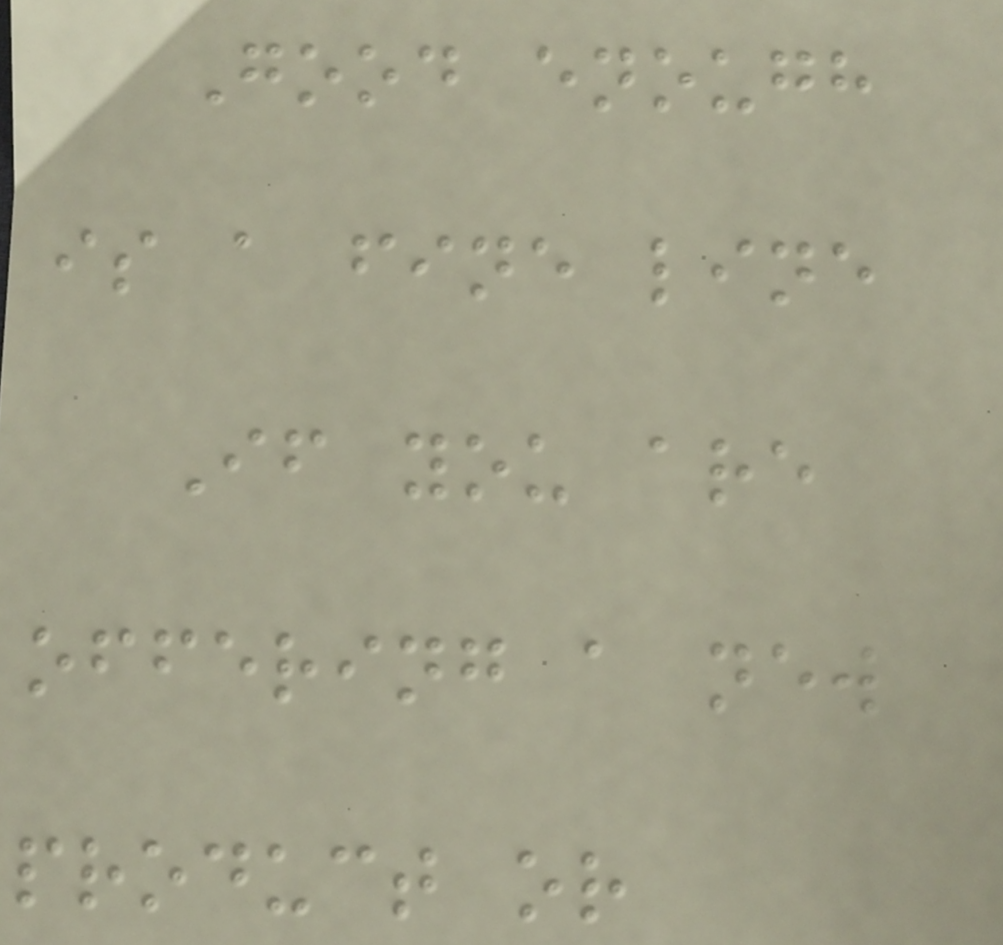Good enough
is a fine line
If you are
offering a new
product or
